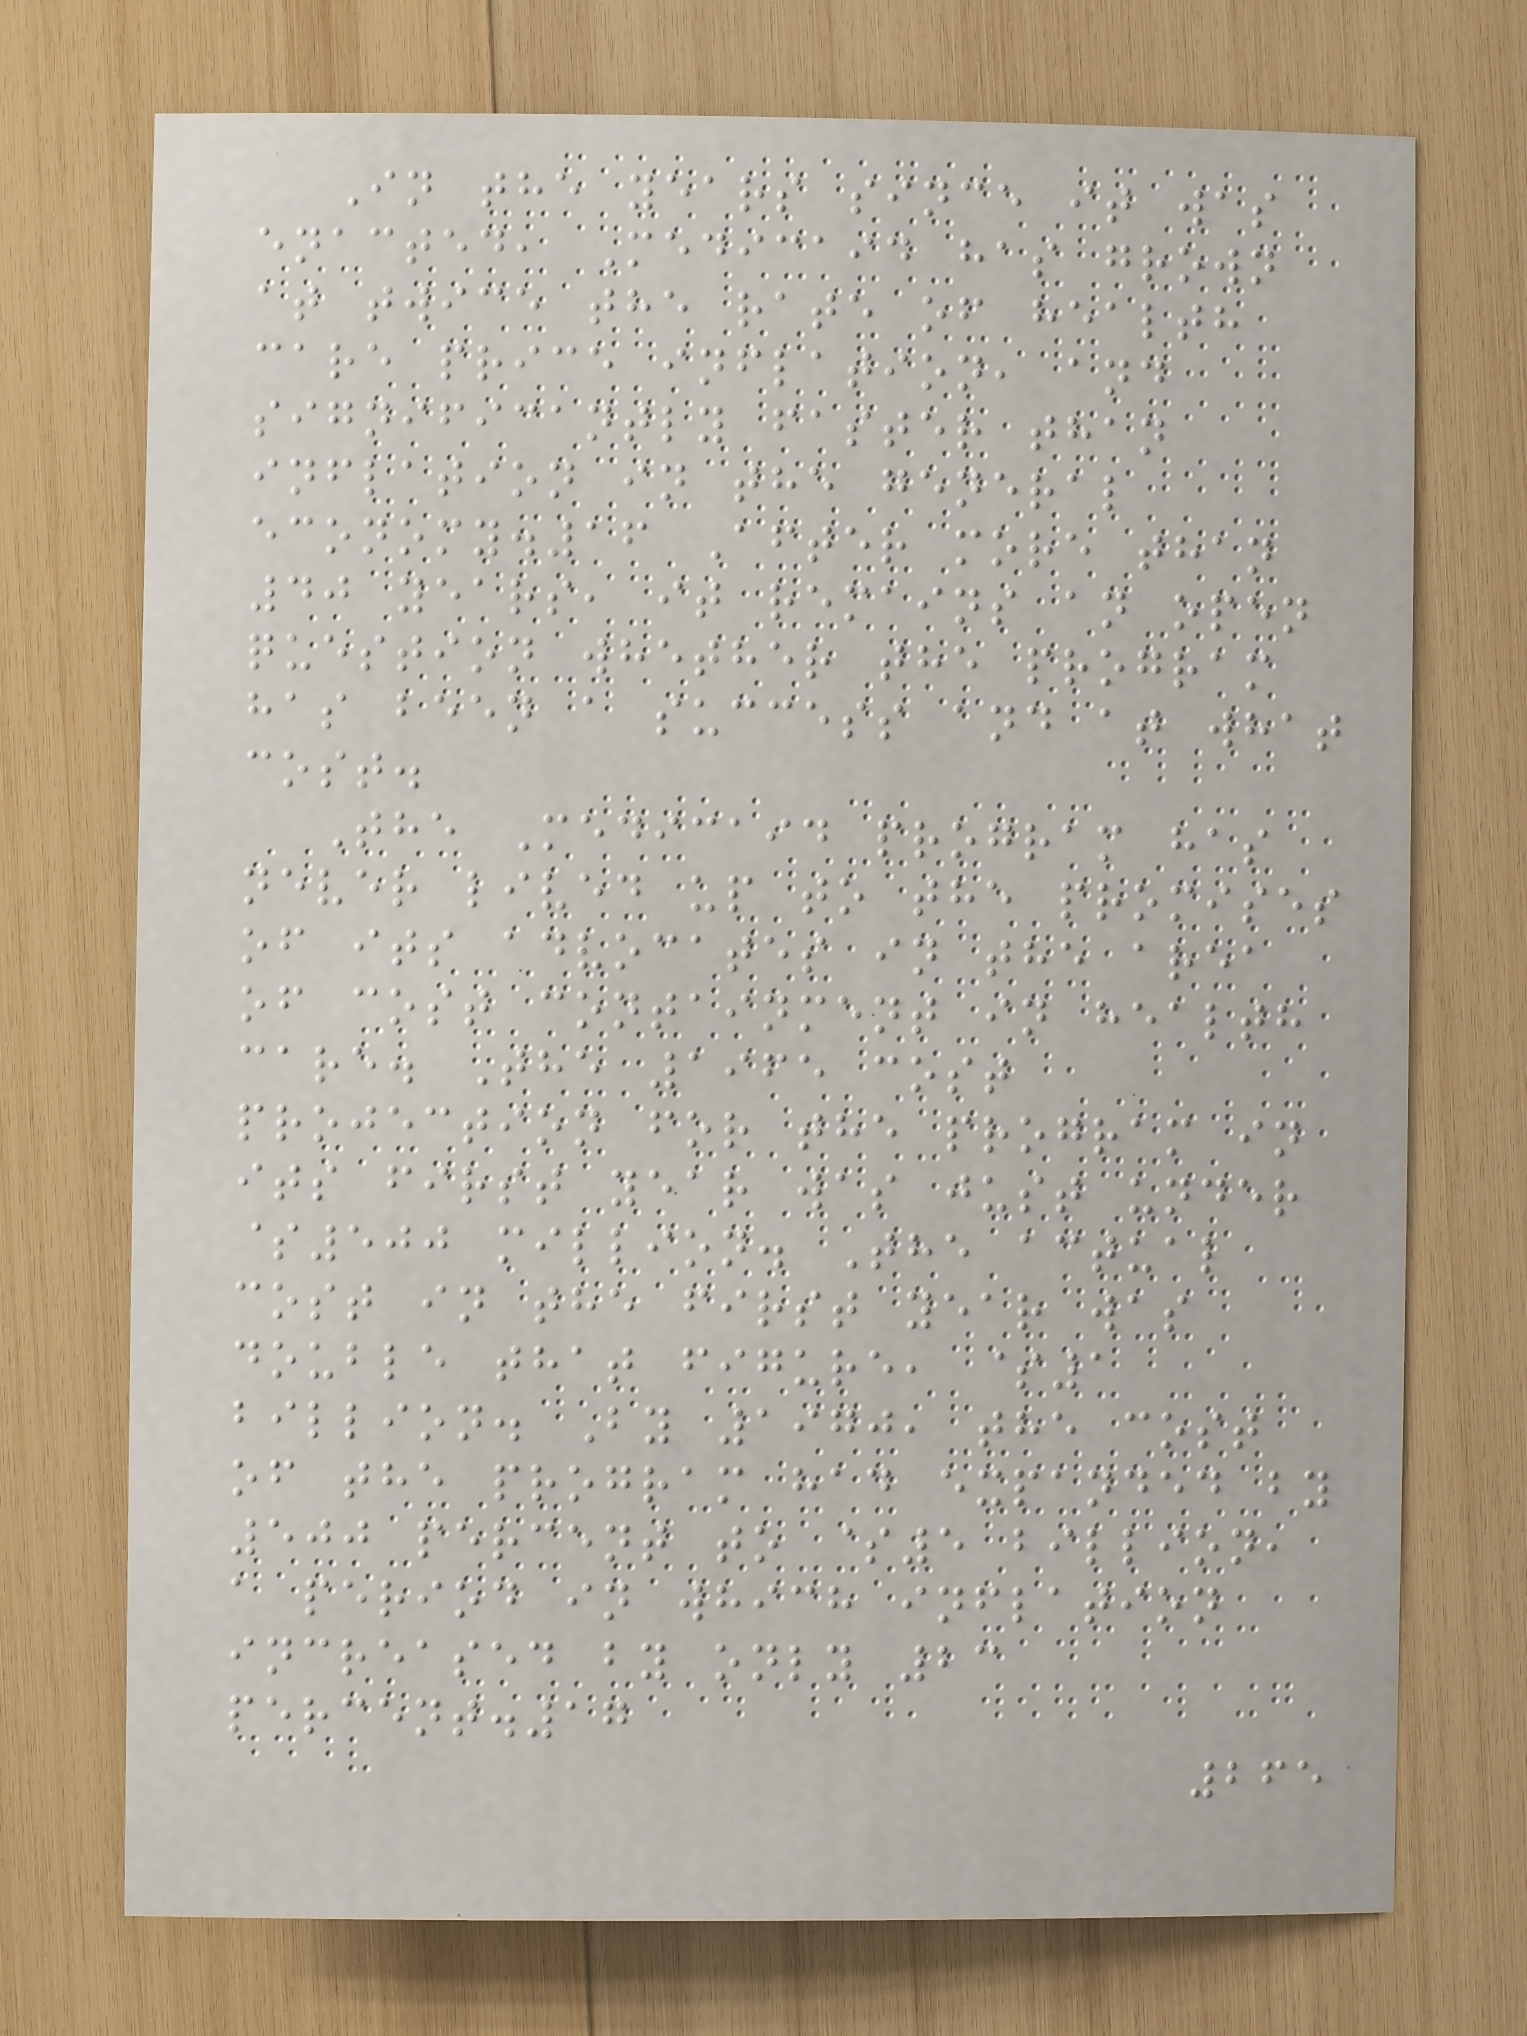In the years since it was
enacted, Medicaid has grown
at twice the rate of health
care price inflation, and
significantly faster than
inflation in the general
economy.16 After more than
40 years, it remains an open
question whether the program
has been a success and at what
cost.
The Medicaid program has
never lived up to the promises
of its advocates in the area
of cost containment in health
care. The 1965 cost
projection for the program in
its first year was just under
$500 million. The actual
cost in the first year was
double that figure, $1
billion. By 1970, the cost
of the program had expanded by
500 percent to $5 billion,
a period in which inflation
increased by only 23
percent.17
265
